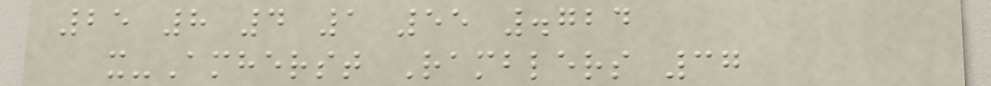25 8 4 1 55 .724
x-Amherst Ramblers 37
